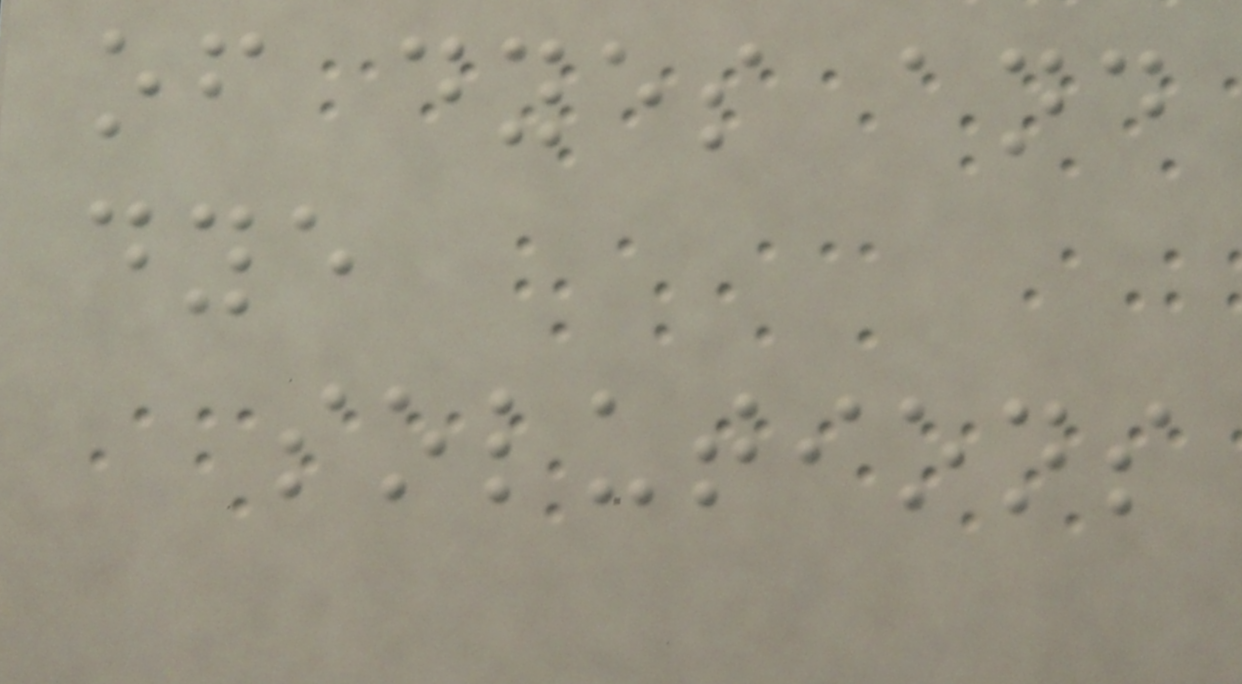of dyes and
dye
solutions
